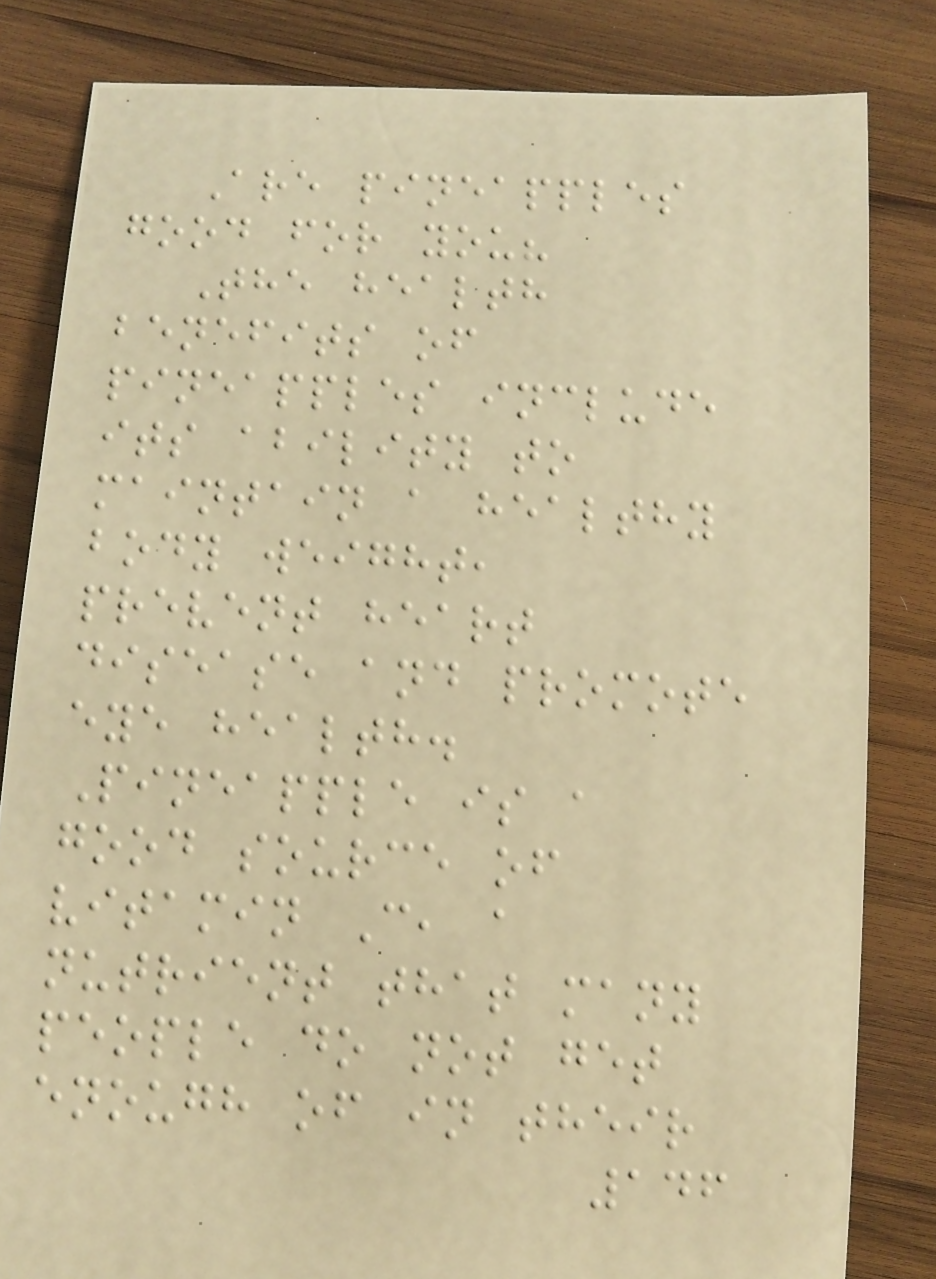Are pineapples
good for you?
The health
benefits of
pineapples include
its ability to
maintain a healthy
body weight,
prevent heart
disease and promote
eye health.
Pineapple is a
good source of
vitamin C, a
nutrient that many
people do not get
enough of in their
146
